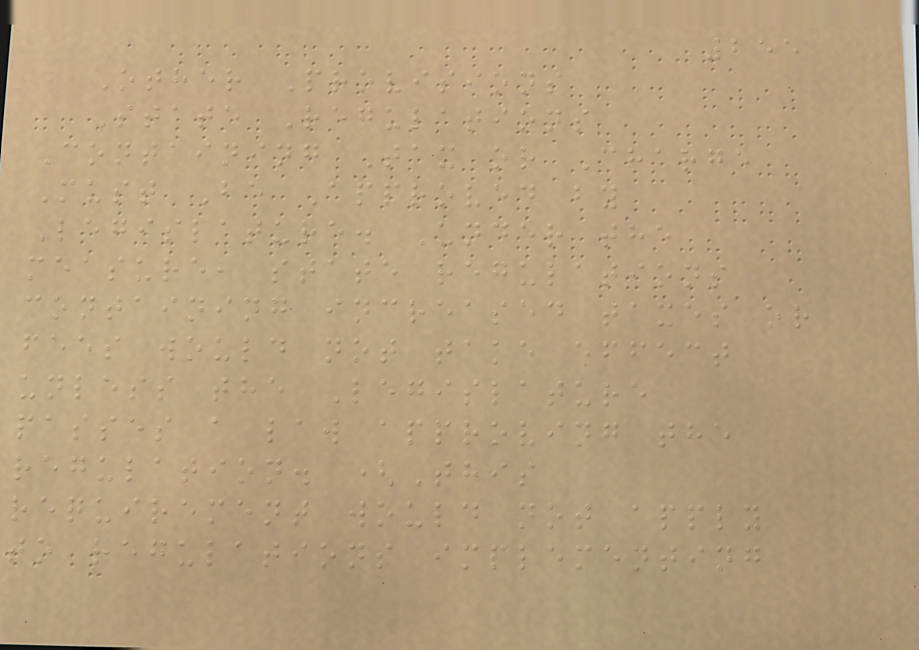255
Other Provisions
State Regulations
Containing Tax or Charge
Must Be Approved by
Legislature. Under the
measure, state regulations
containing increased taxes or
fees would not take effect
unless the Legislature
passes a law approving the
regulation. (This
requirement would not apply
to regulations implementing
